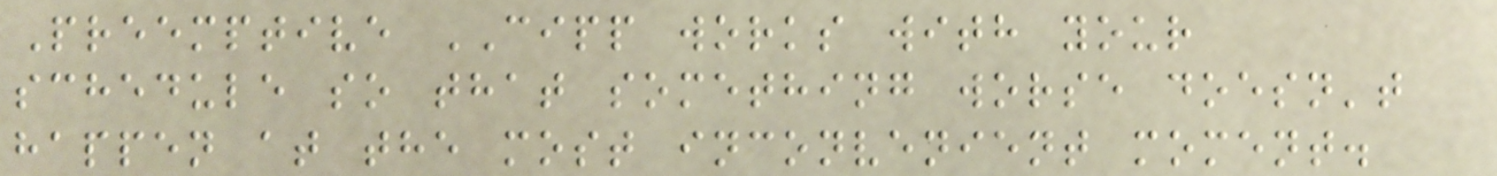Preemptive CIPP works with your
schedule so that something worse doesn't
happen at the most inconvenient moment.
